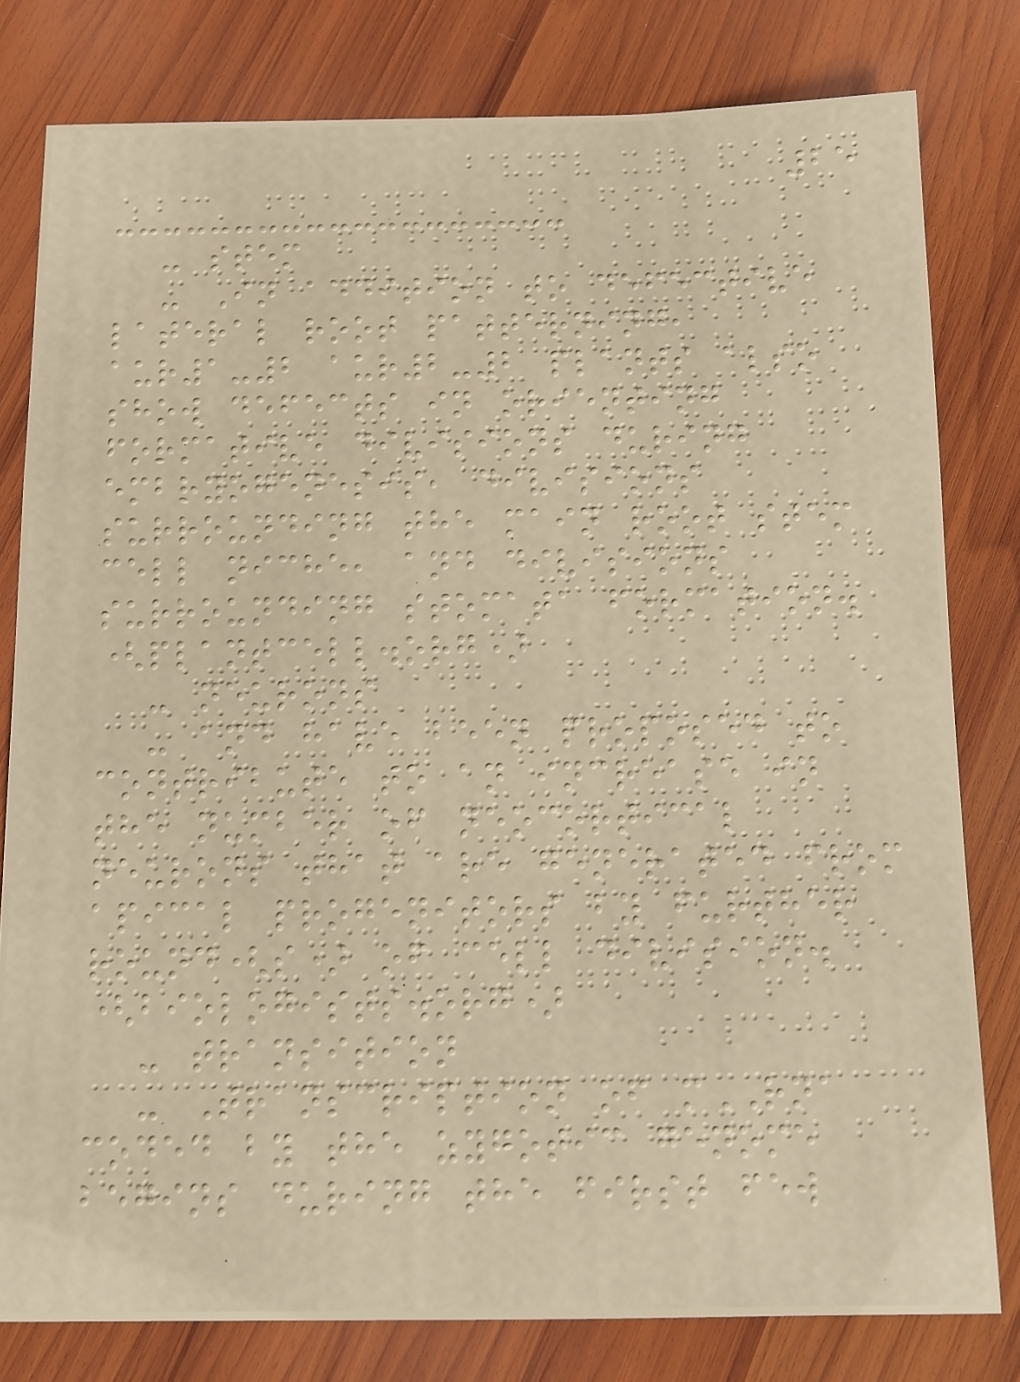25
- stem
- In addition to defective
lateral root patterning,
aur1-2 aur2-2 plants also
show defects in orienting
formative divisions during
embryogenesis, divisions
surrounding the main root stem
cell niche, and divisions
surrounding stomata formation.
(plantcell.org)
- neurons
- and have been proposed to
contribute to an increase in
the number of neocortical
neurons that are generated from
apical progenitors by further
round(s) of cell division.
(biologists.org)
- transition
- Transcription of mRNA
coded by the zygotic genome
begins during the first few
